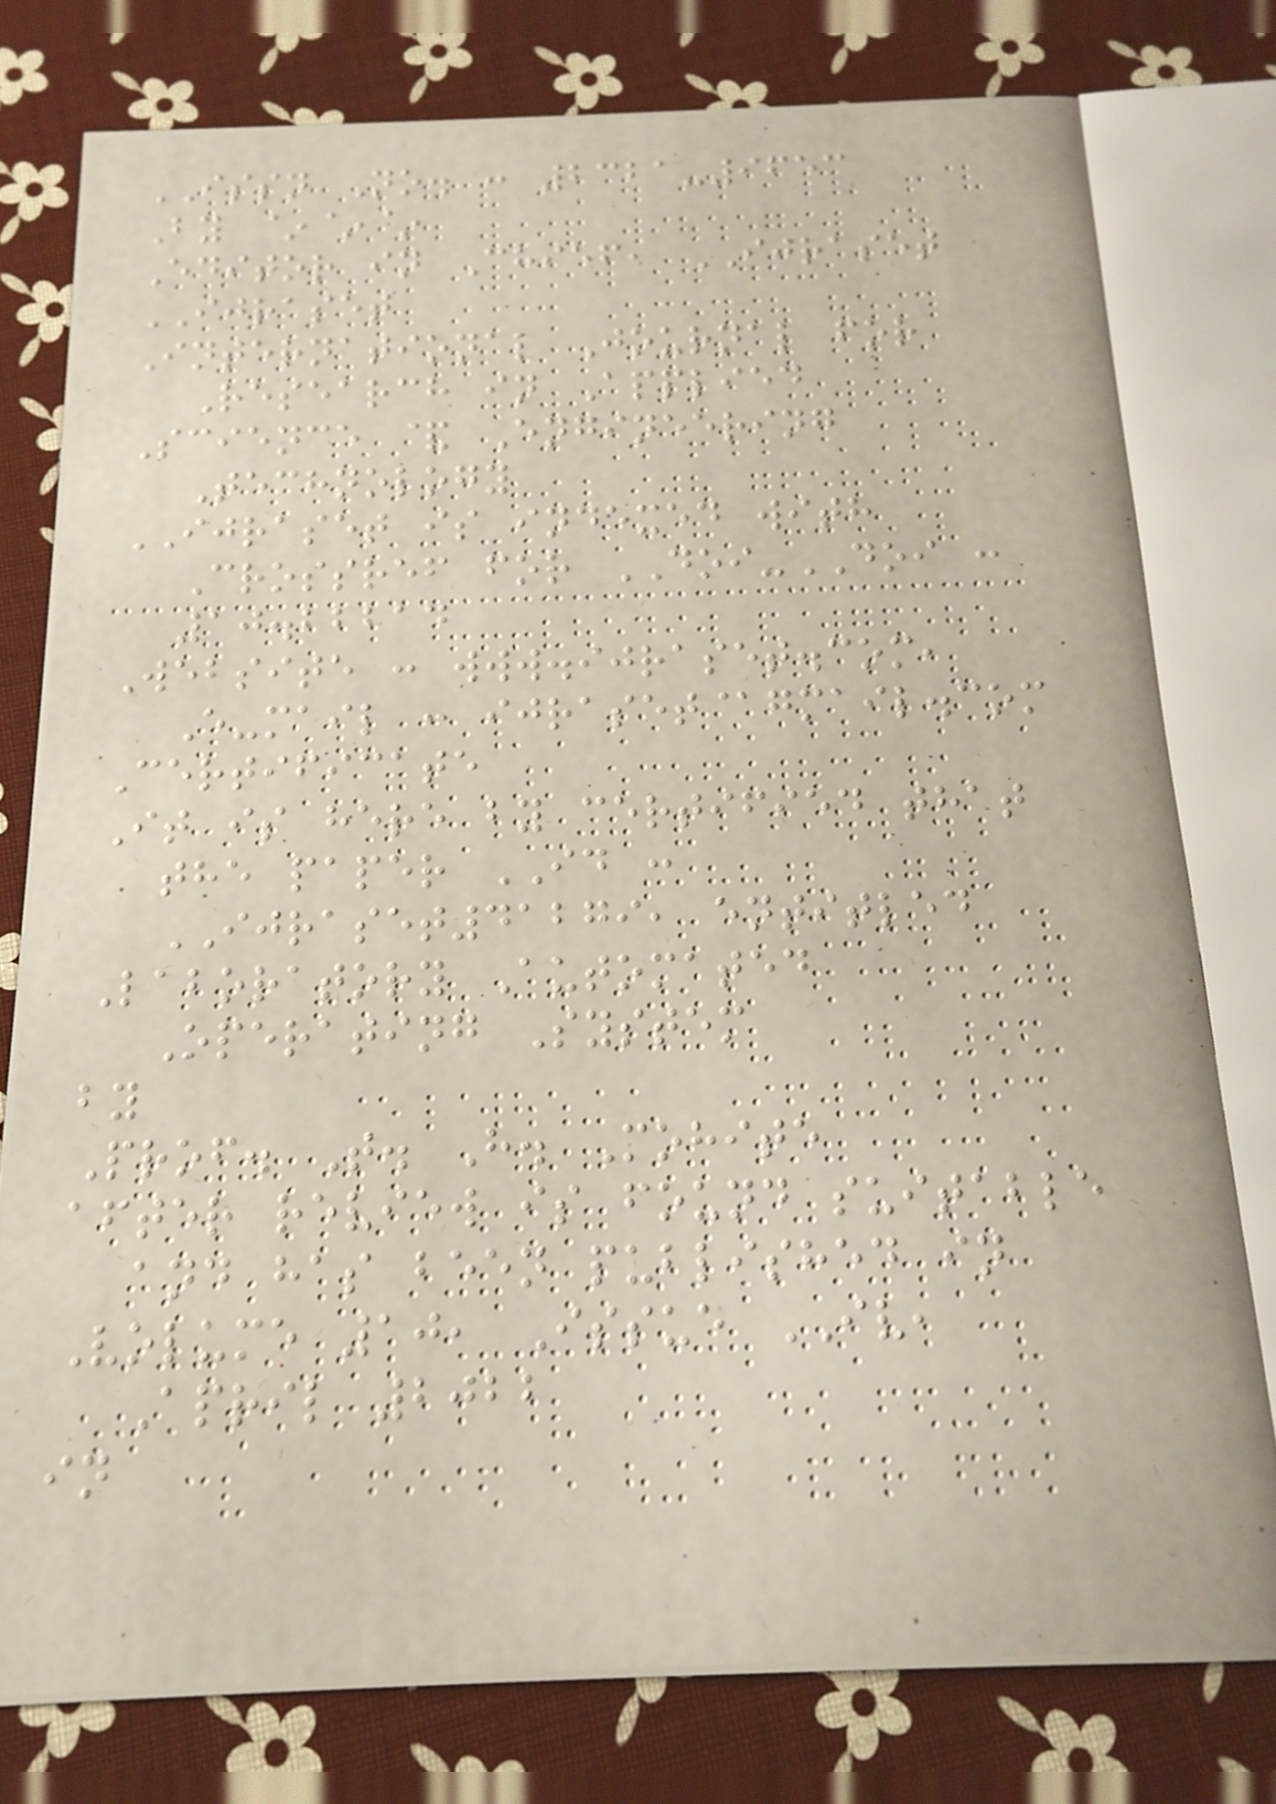ISSN No. : 2321-9653
By ~~~
Editor in Chief, IJRASET
IJRASET
International Journal for
Research in Applied
Science & Engineering
Technology
IJRASET is indexed with
Crossref for DOI-DOI :
10.22214
Website : www.ijraset.com,
E-mail : ijraset@gmail.com
Certificate
It is here by certified that
the paper ID :
IJRASET41279, entitled
Laboratory Automated
Operating System
by
Prof. T. H. Mohite
after review is found suitable
and has been published in
Volume 10, Issue IV,
April 2022
in
